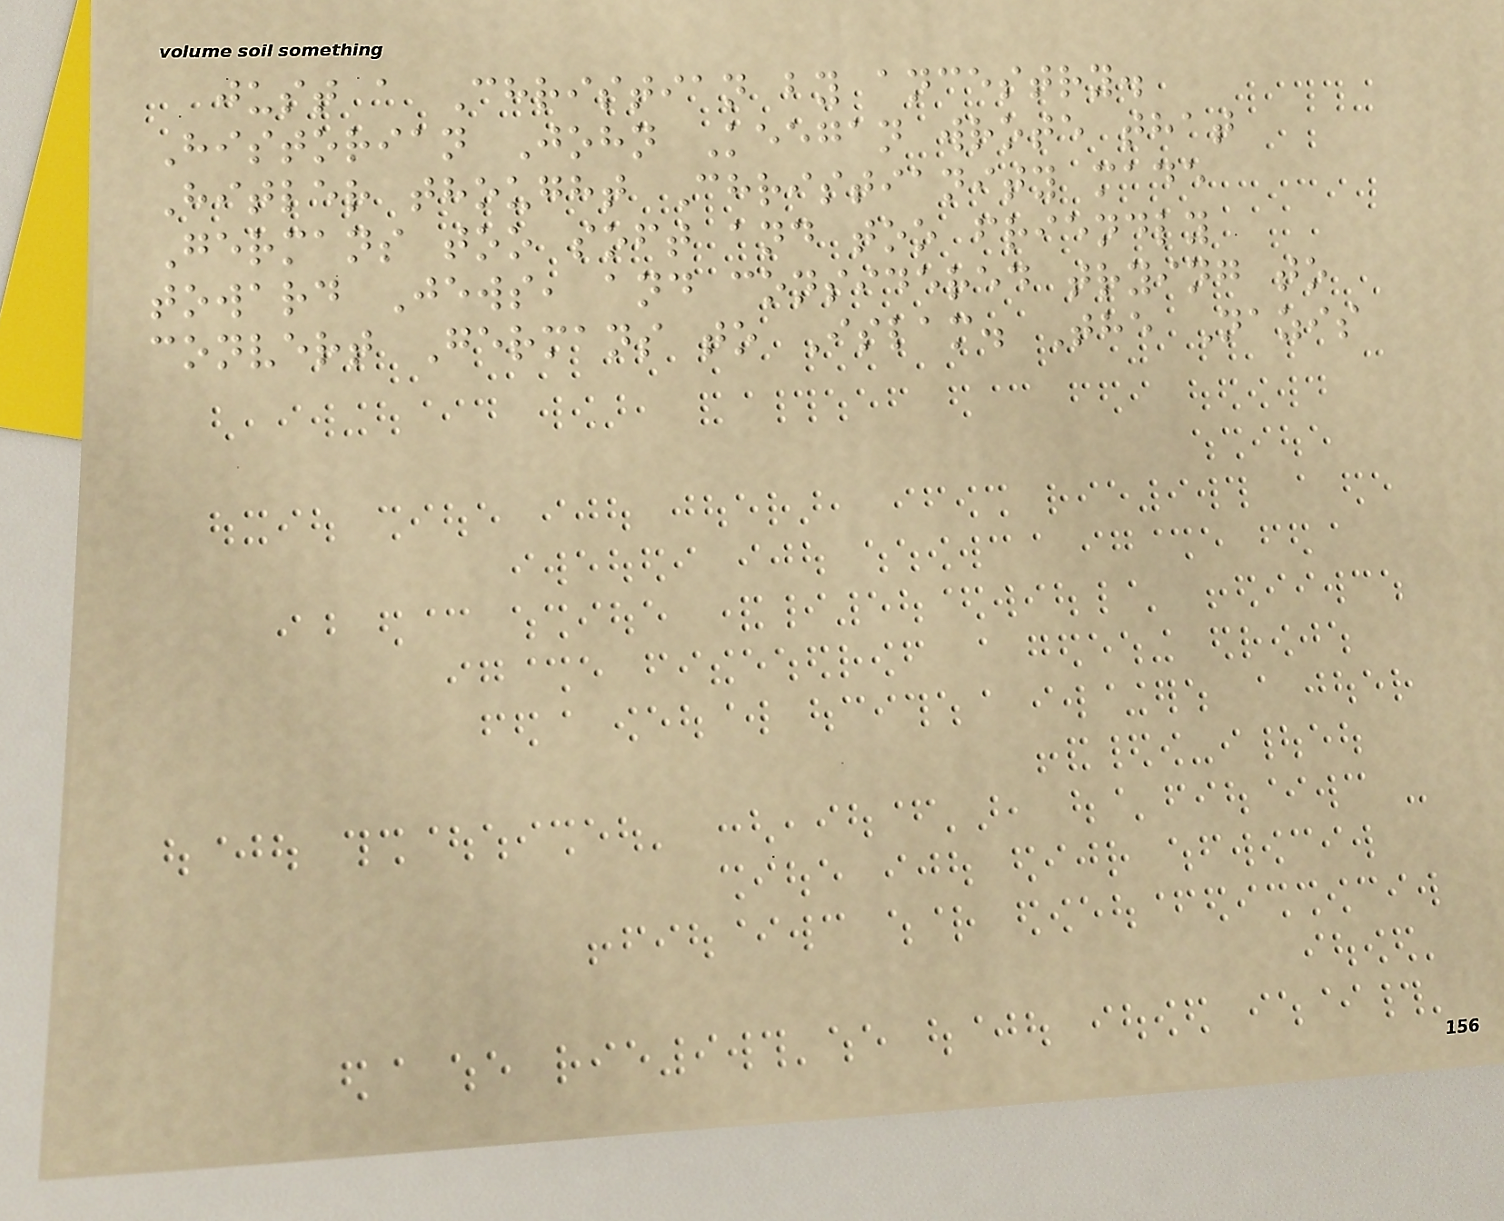just a Christian by ancestry.
Historian John Keegan wrote that
Hitler thought Christianity made
Germans too soft and too friendly
toward Jews, and considered trying to
convert Germans to Islam. The Nazis
